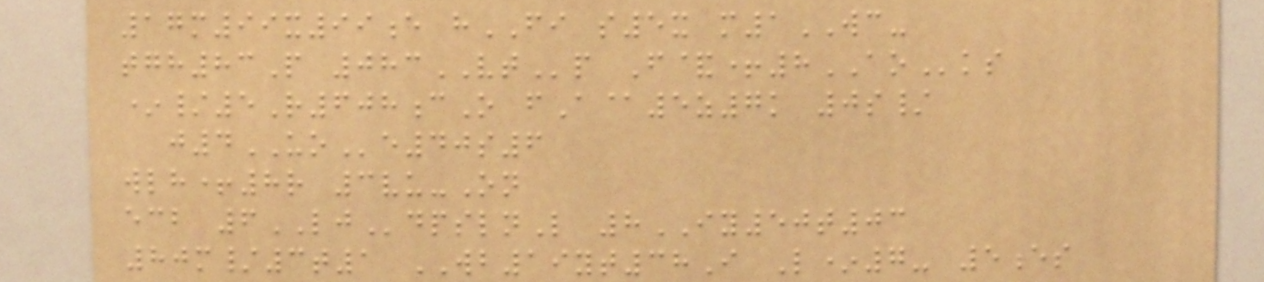17m99x99e hFI s5x m1WC-
tgh83P 083VTp F&+8AOks
*/5R608cO fA@5z7k 0s/
j4UOe40s6
wlh+8r 3vu-On
ecb 6LJdpslnL 8IY50t03
80m/3t1 WB19yt38I L*7- 5es
